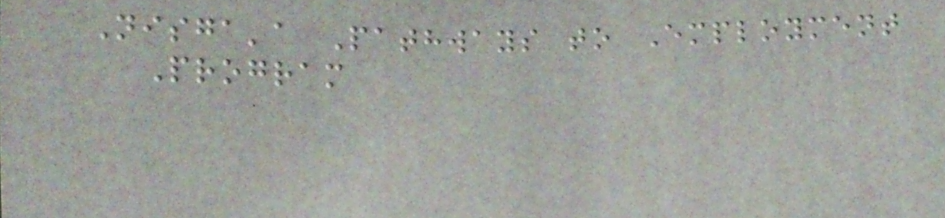Nisga'a Pathways to Employment
Program
